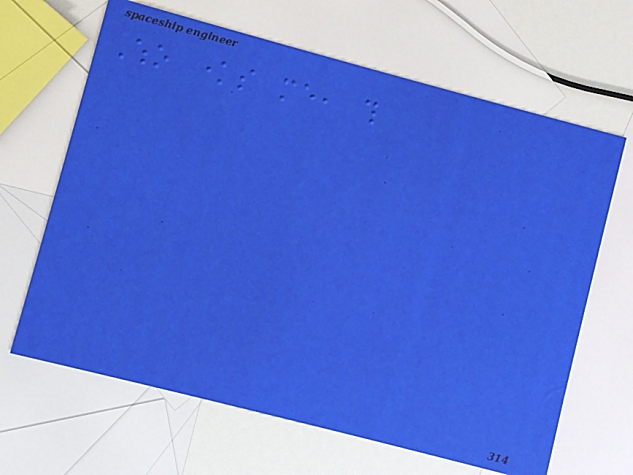Who knows me, this
